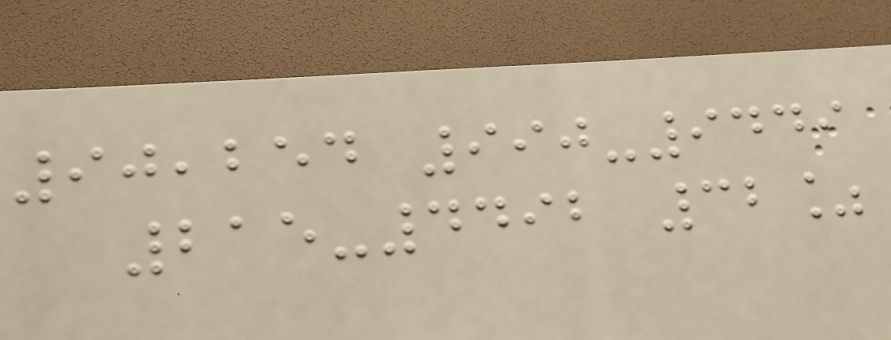90,254 990-9449
215-4492 32%
